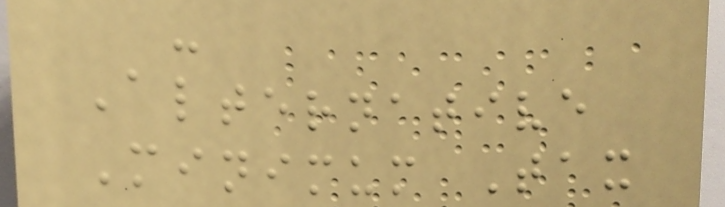-
Alternative
Minimum Tax
